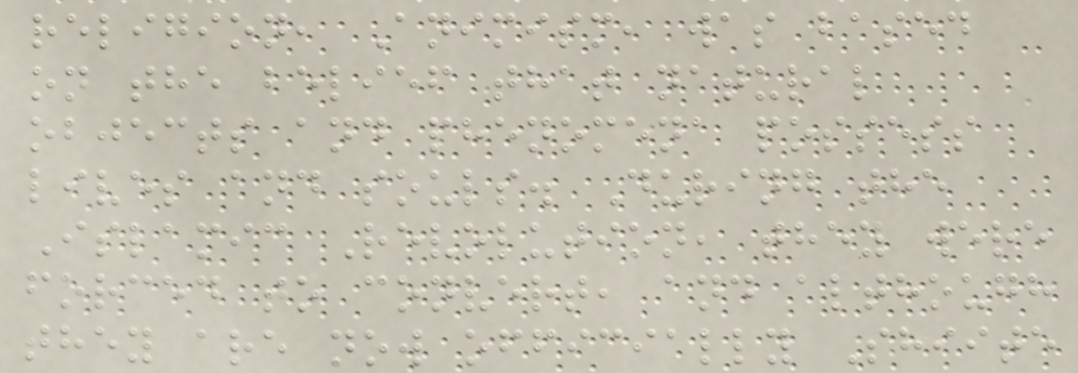religion, Animism, was based
on the belief that natural
objects and phenomena possess
lives and souls. During the
Islamic Revolution, they were
forced to convert, and although
they are now officially Shiite
